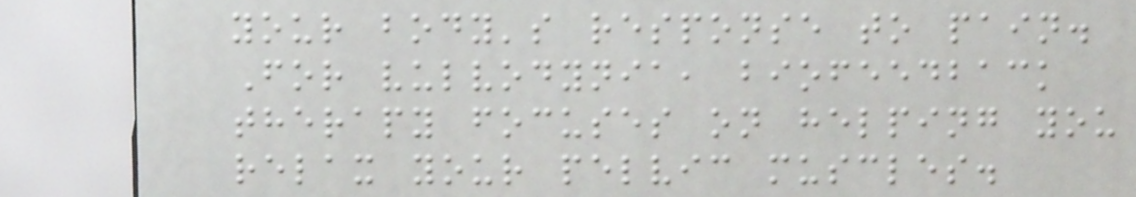your body's response to pain.
For vulvodynia, biofeedback
therapy focuses on helping you
relax your pelvic muscles.
